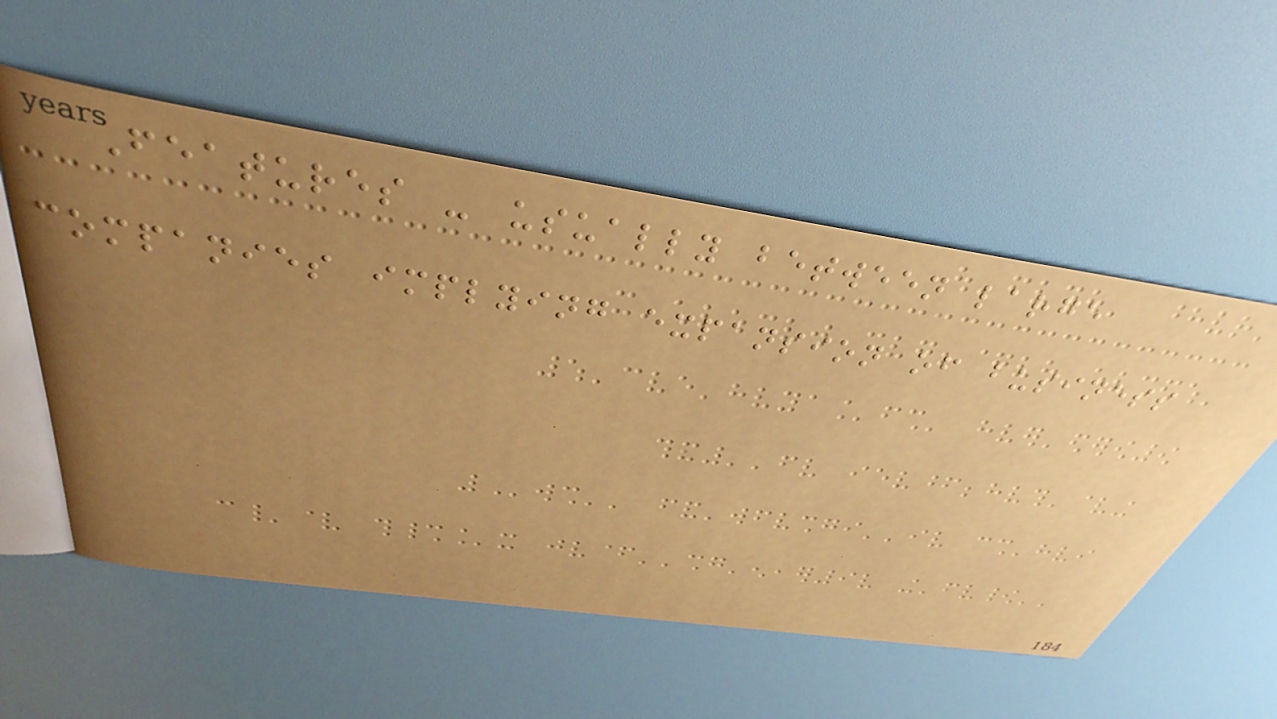Features - usually between large
companies implying expansion of business
